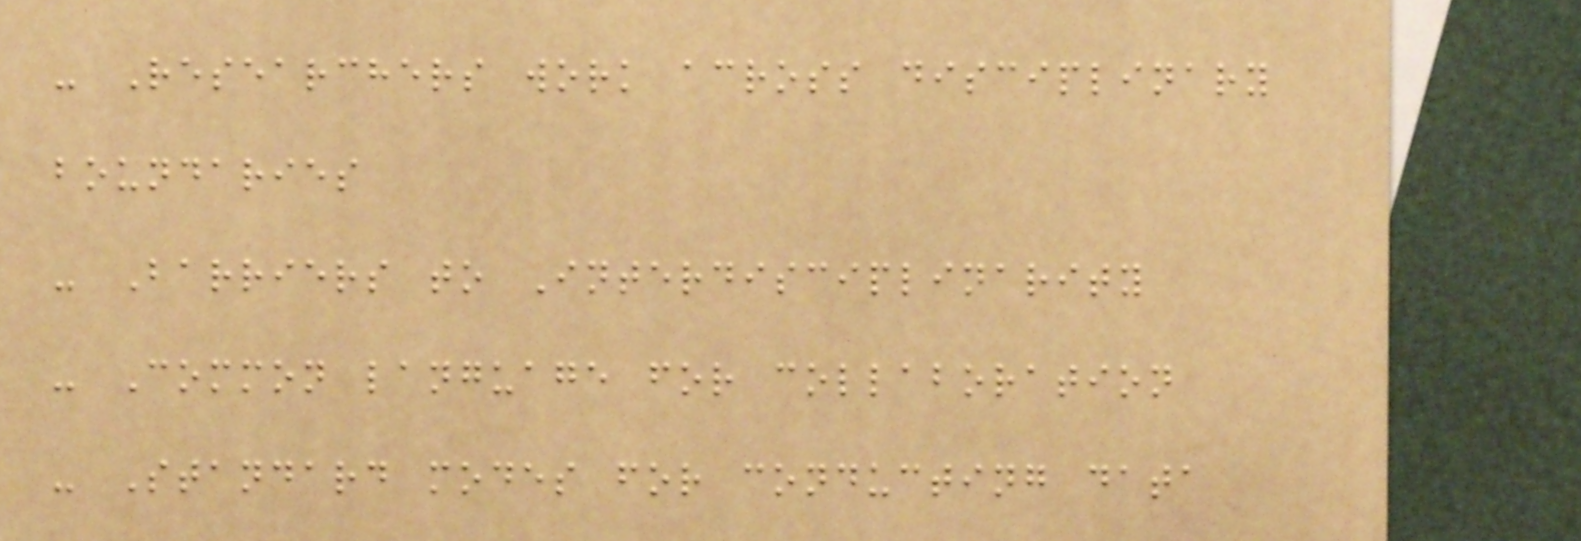- Researchers work across disciplinary
boundaries
- Barriers to Interdisciplinarity
- Common language for collaboration
- Standard modes for conducting data
